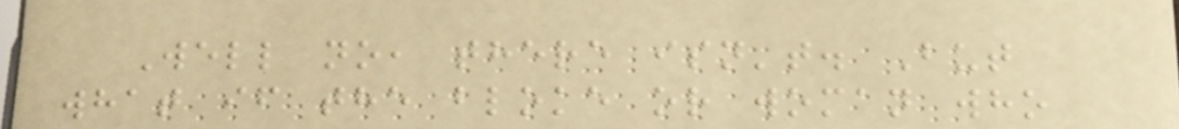Well no, there isn't. But
what if the bloke or woman who
